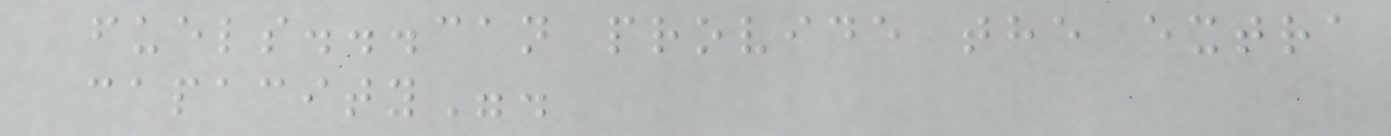fuels...can provide the extra
capacity".
